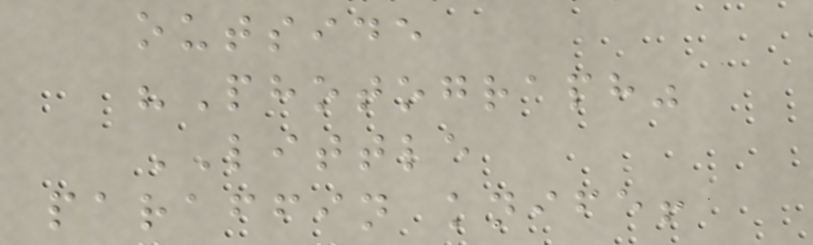outside
"Photograph"
LITTLE
paraffin knife!
